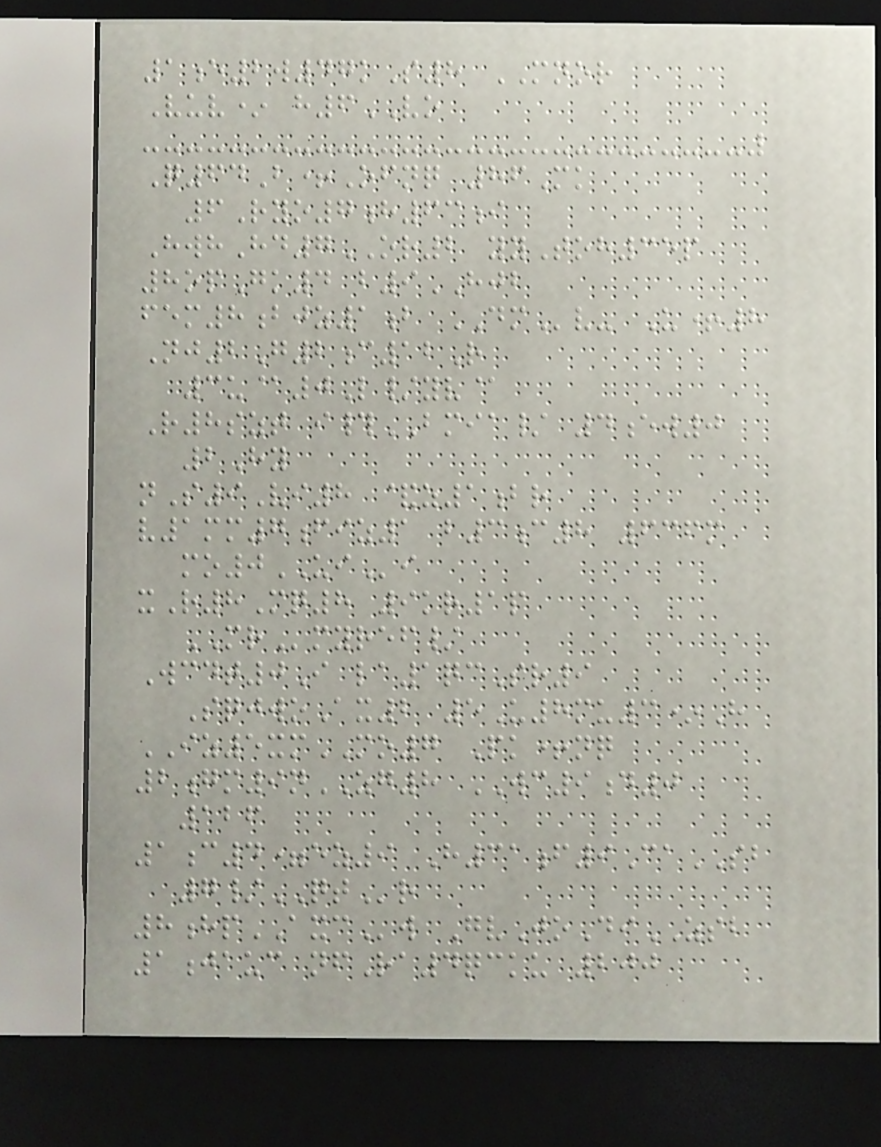1e2w47kS8 MNOR
Vuv* h6VO
Q64B+Ofnq 86Mk
6Ryo7h63i
HwhHd7OR2 yyToh35p
8opGk4 b9HJB
fem8bjz1b DMv- U+8
Nj2G2c12R
3u@0L/yv@
R8szt i#BMIA/ 4ew0
2Hy
nS9Vi8 &z1br
v1mm7fiz1 b3c8 636m
mo0UIi
xR8Mq8 9kr1p
MRmyref/
Wcdt0I la1qcSr9
SqjwoAx2 5U8mu3*H
IZ5xmMO7 Pk+nq
2gm9nZG8 WC9d0
126
1c4=ez9 H31f9CaSB
7/QTr
8hpAXCw GvJoDiZSB
1jauc nfRa4qcku 200
